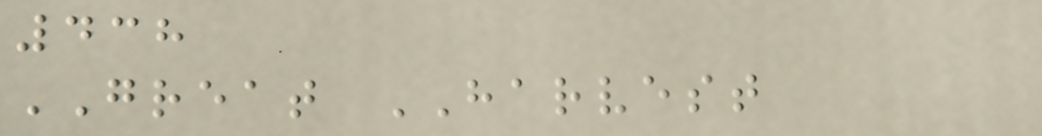438
GREAT HARVEST
